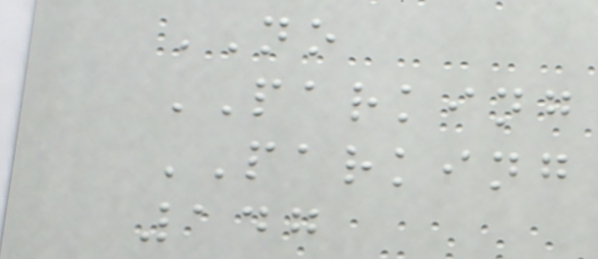NO
PARKING
PARKING
147
